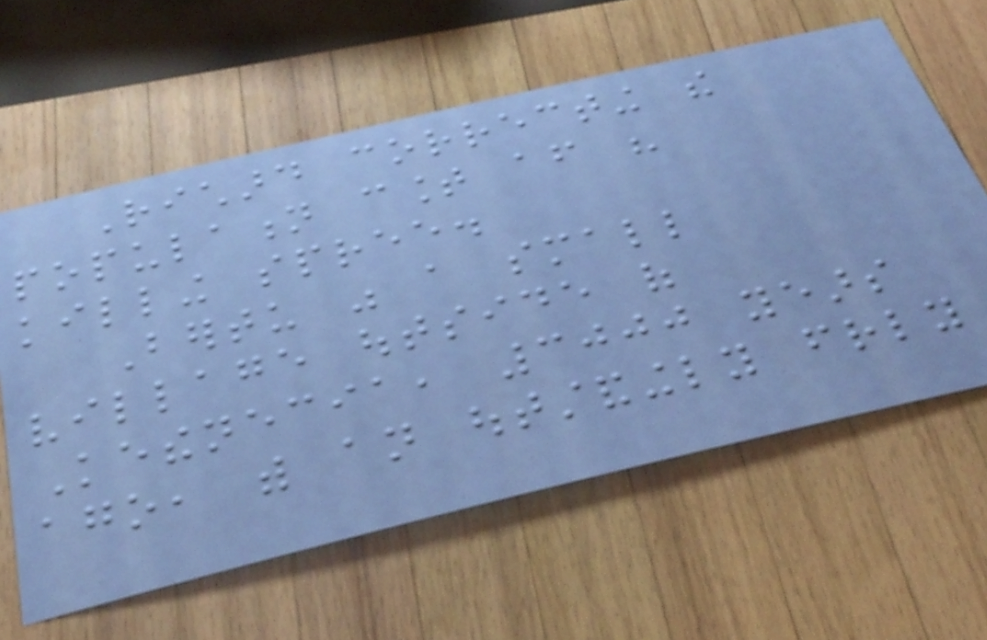Richard correcting the
population count after his
killing spree.
Bertu was a small
village outside of
Kethenecia, 3000 years
ago, with an outstandingly friendly
